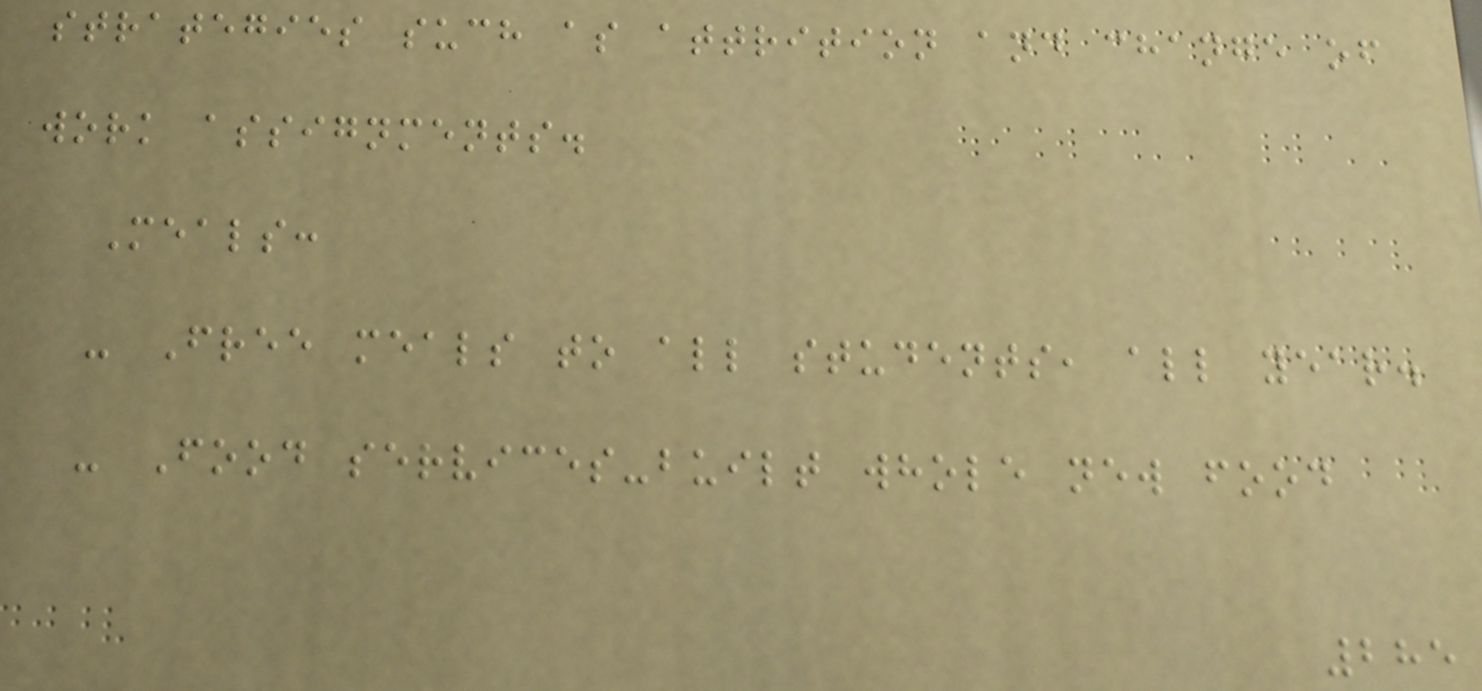strategies such as attrition and change of
work assignments.
Meals:
- Free meals to all students, all year.
- Food services-built whole new food
285
